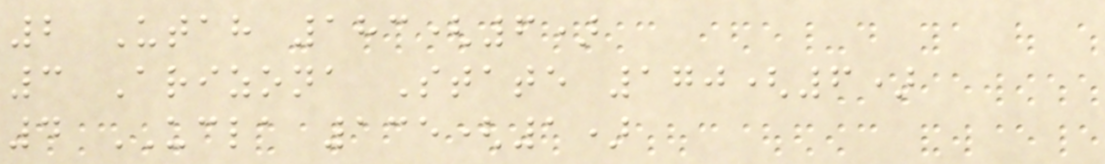2 Utah 183(6)
3 Arizona State 170(6)
4 UCLA 135(1)
